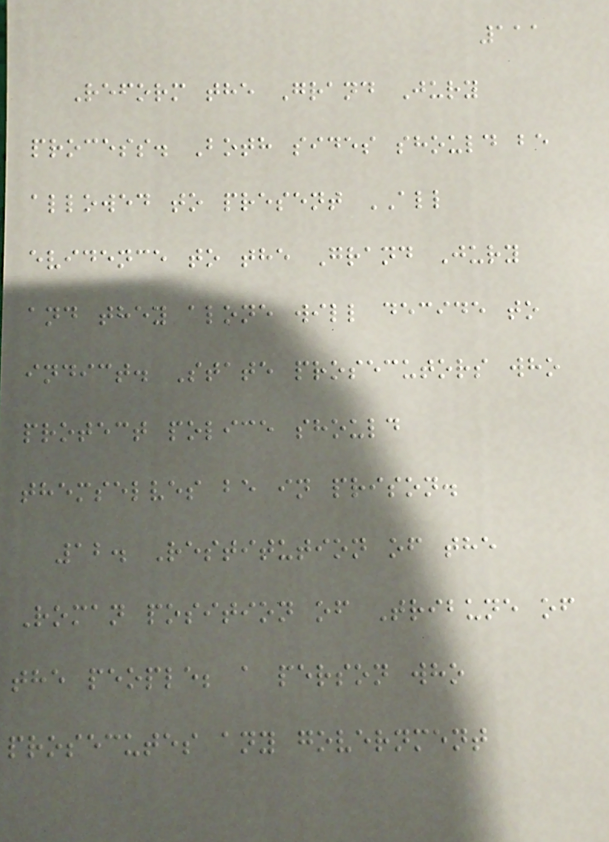111
Reform the Grand Jury
process. Both sides should be
allowed to present ALL
evidence to the Grand Jury
and they alone will decide to
indict. State prosecutors who
protect police should
themselves be in prison.
12. Restitution of the
Roman position of Tribune of
the people; a person who
prosecutes any government
